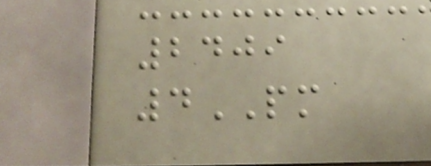2409
4PM
